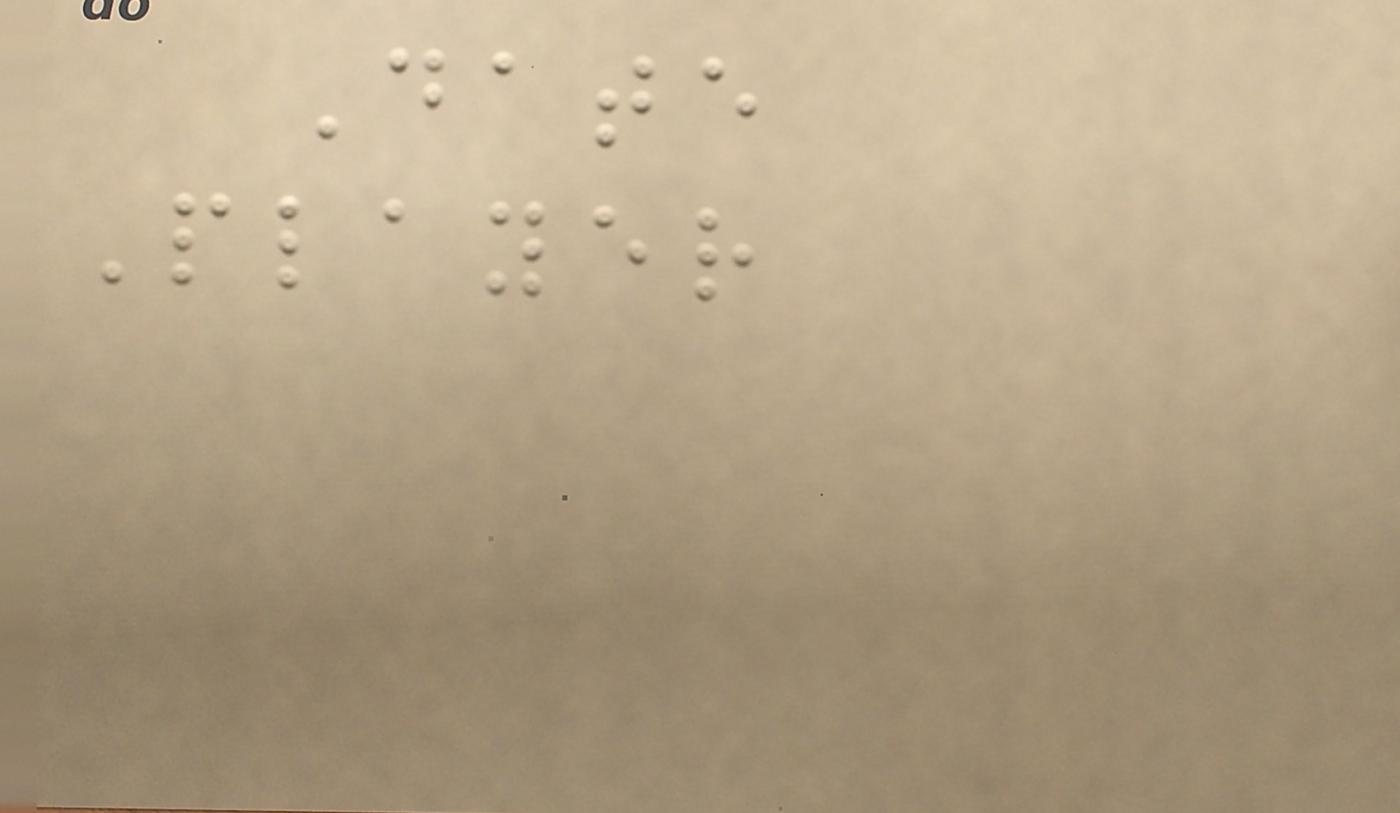Date
Player
